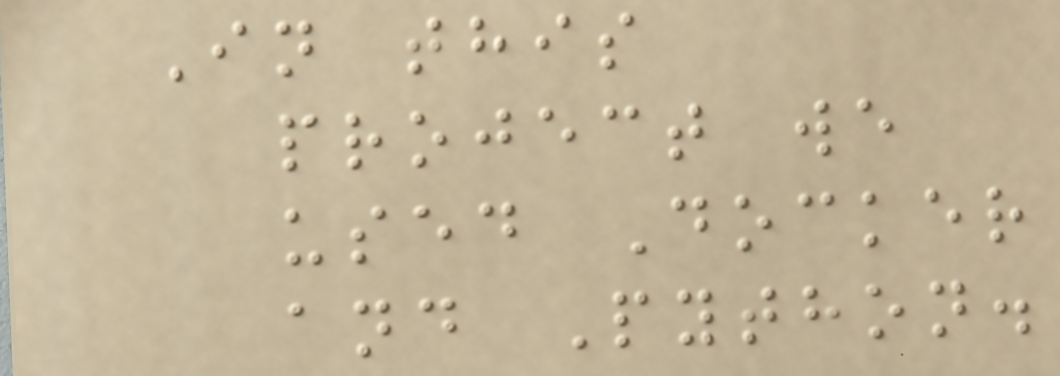In this
project we
used Docker
and Python.
